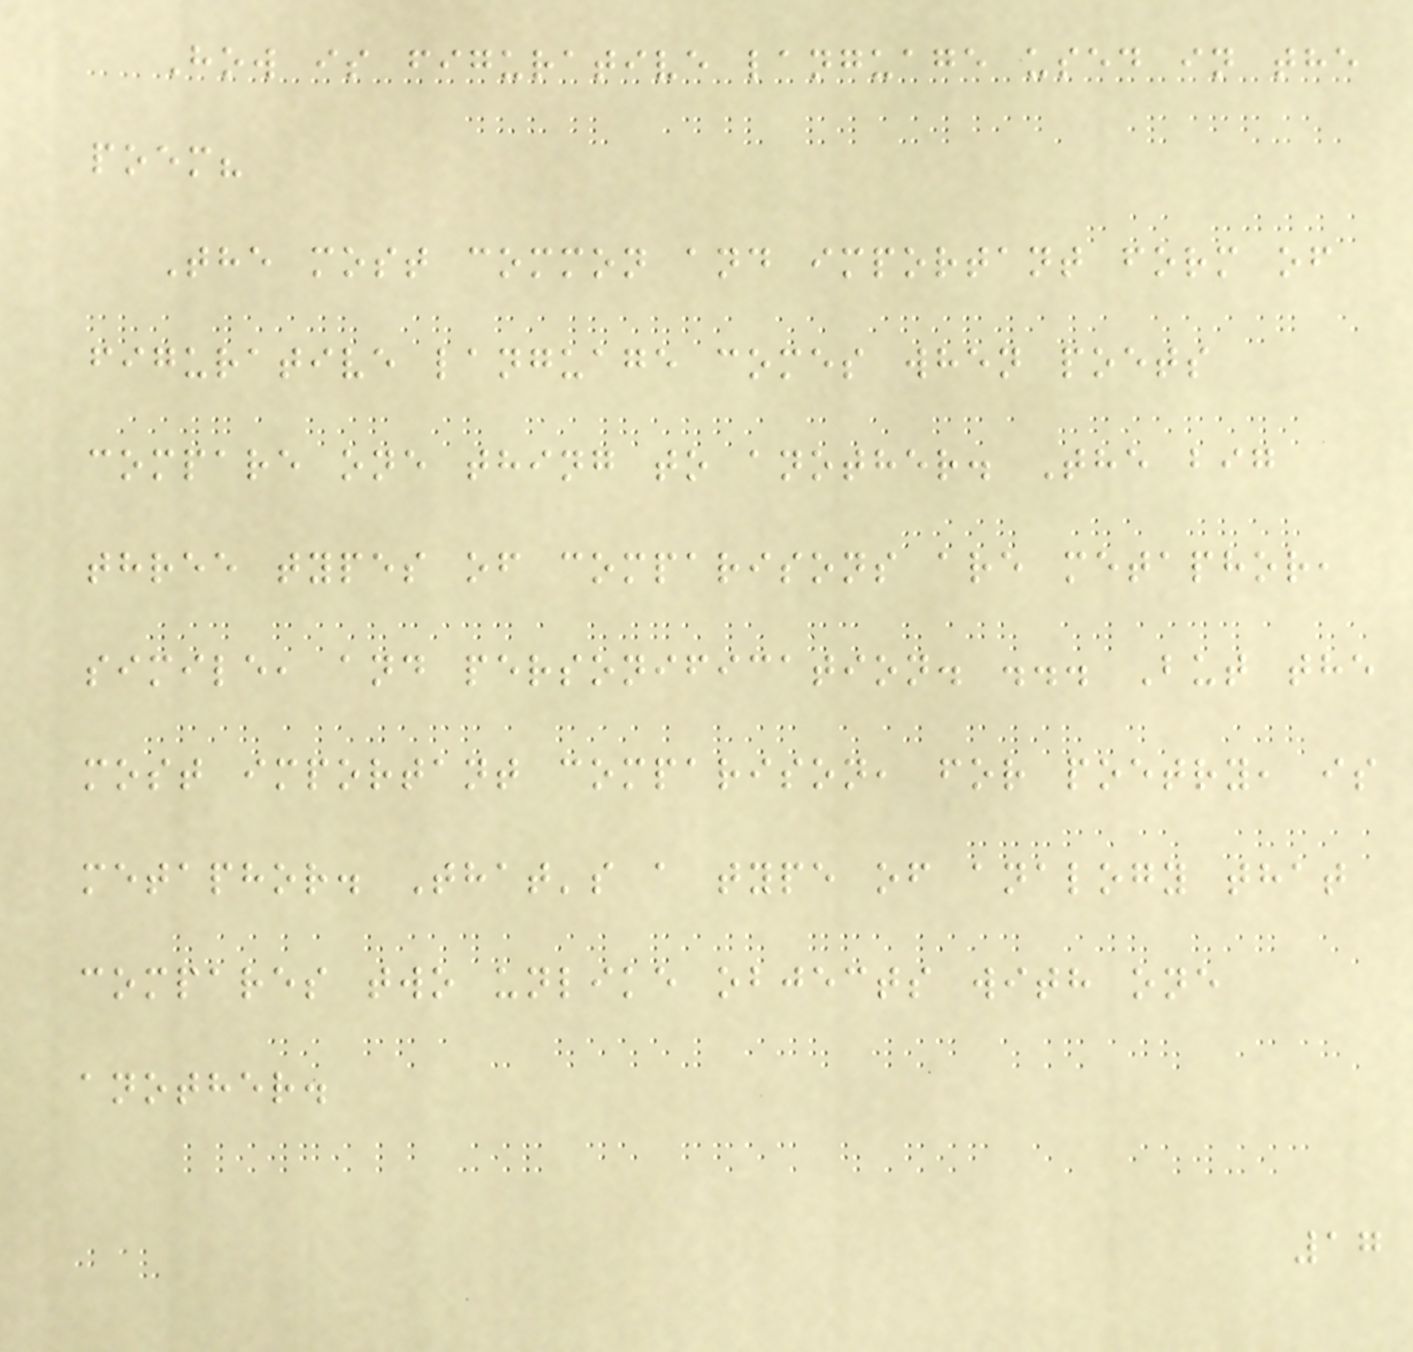How is figurative language used in the
poem?
The most common and important form of
figurative language comes when poets
compare one thing to another. The big
three types of comparisons are metaphor,
simile, and personification. ... But the
most important comparison, for poetry, is
metaphor. That's a type of analogy that
compares two unlike objects with one
another.
17
